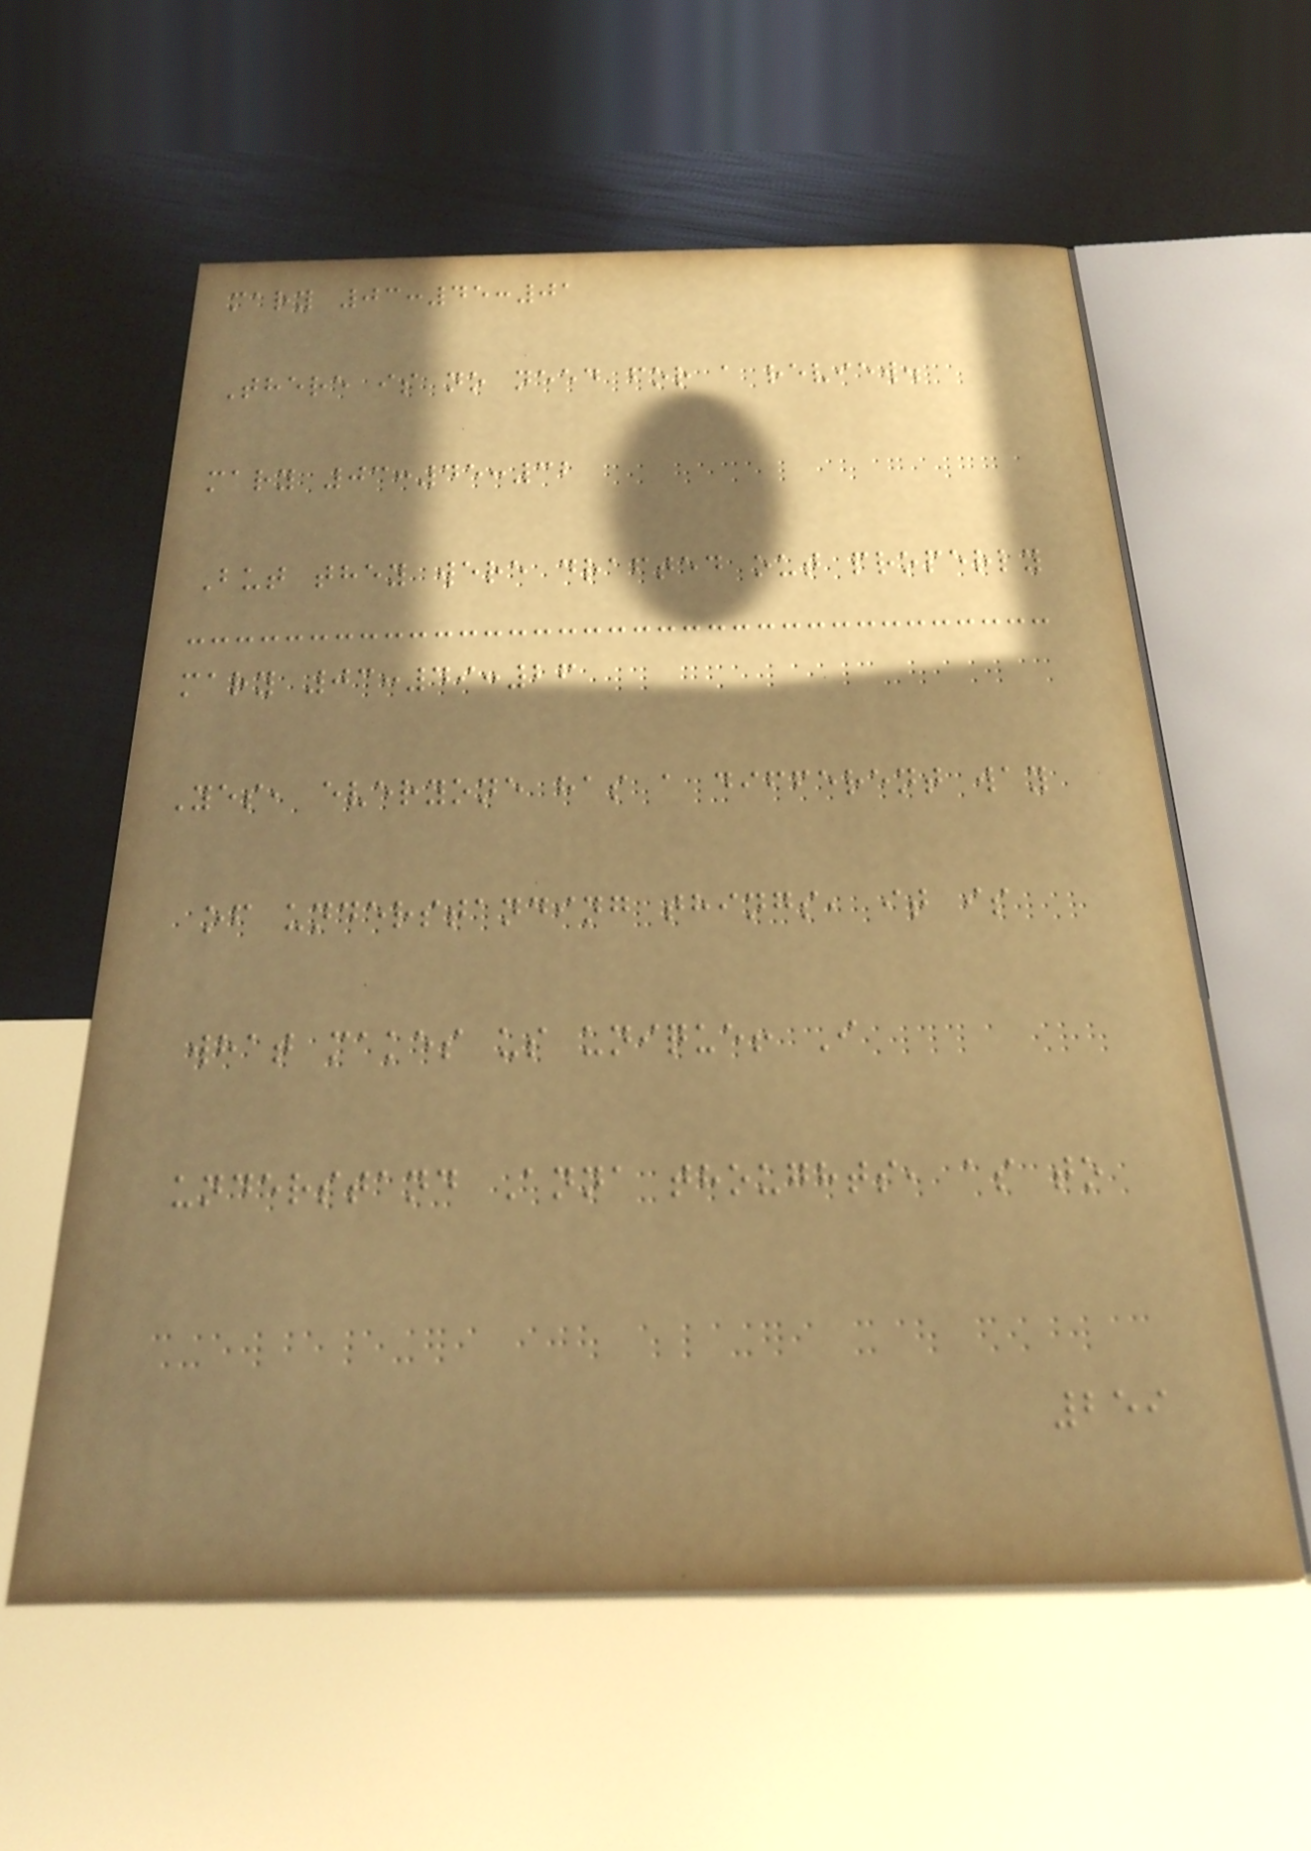mary 03:45:01
There is no need for a review.
mary 03:45:32
But they were drafted out properly
mary 03:49:26
Yes, everyone has a different way
of understanding things, it is
what makes us unique! I
understand Anna thoughts, as to
259
